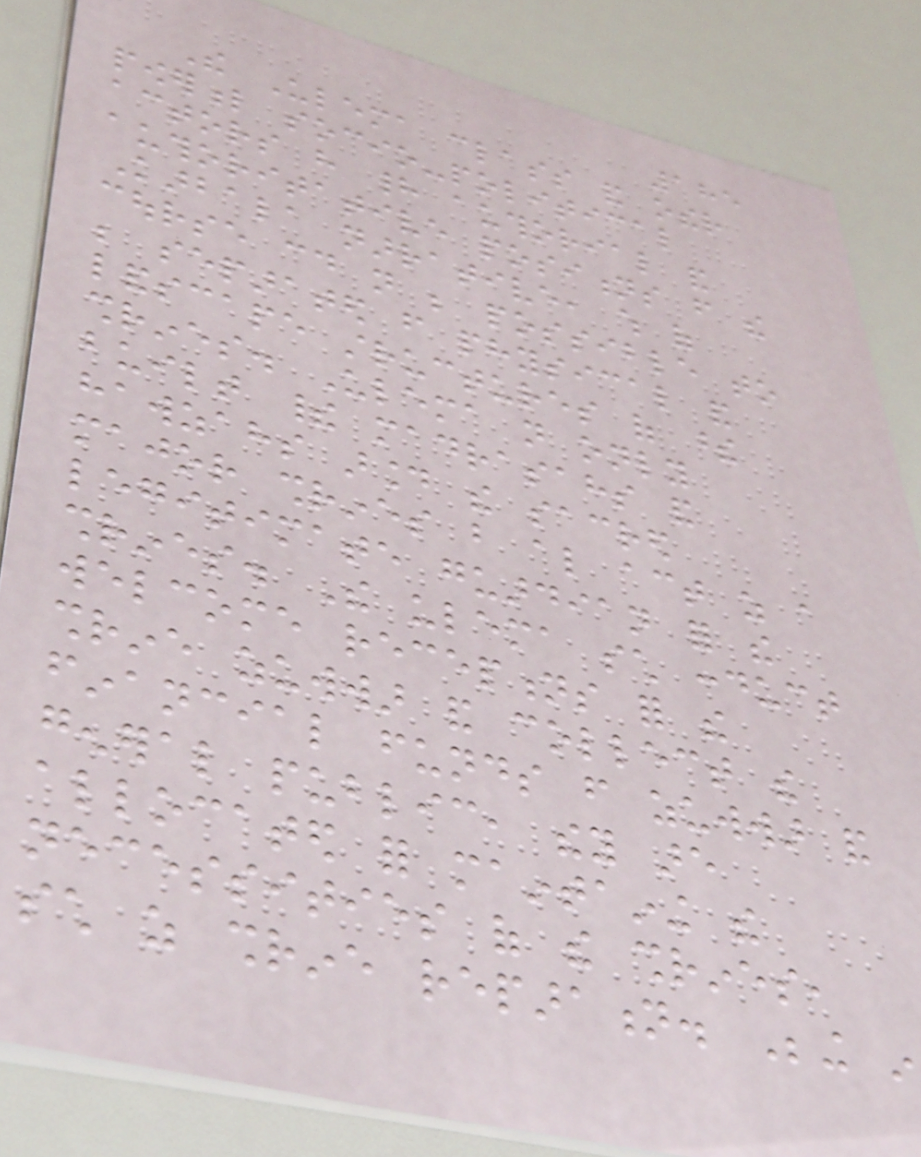185
The Ulema class and other
powerful socio-political
actors have had authorial and
authoritative positions from the
Karbala narrative, which of
course could not be possible to
be separated from physical and
landscape structures of these
shrines. Ulema not only
built their madrasahs and
hawzahs around the sacred
major shrines but also act as a
legitimate guardian for the
shrines. The ulema such conduct
welcome receptions for the
shrine zuwwar and collect the
financial funds from zuwwar and
general public, they are
allocated for maintaining the
necessities of the shrines,
such as shrine reparation. Being in
